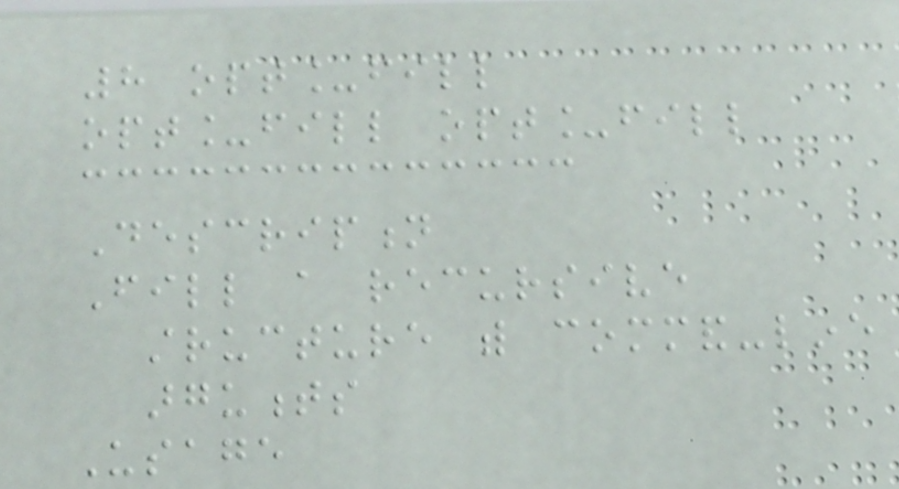8 opt_fill
opt_fill opt_fill
Description
Fill a recursive
structure with command-line
arguments
Usage
